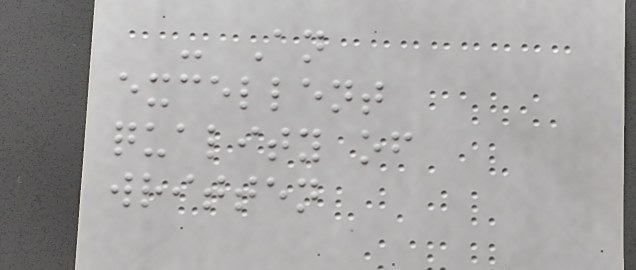- An
excellent
quality of
written
